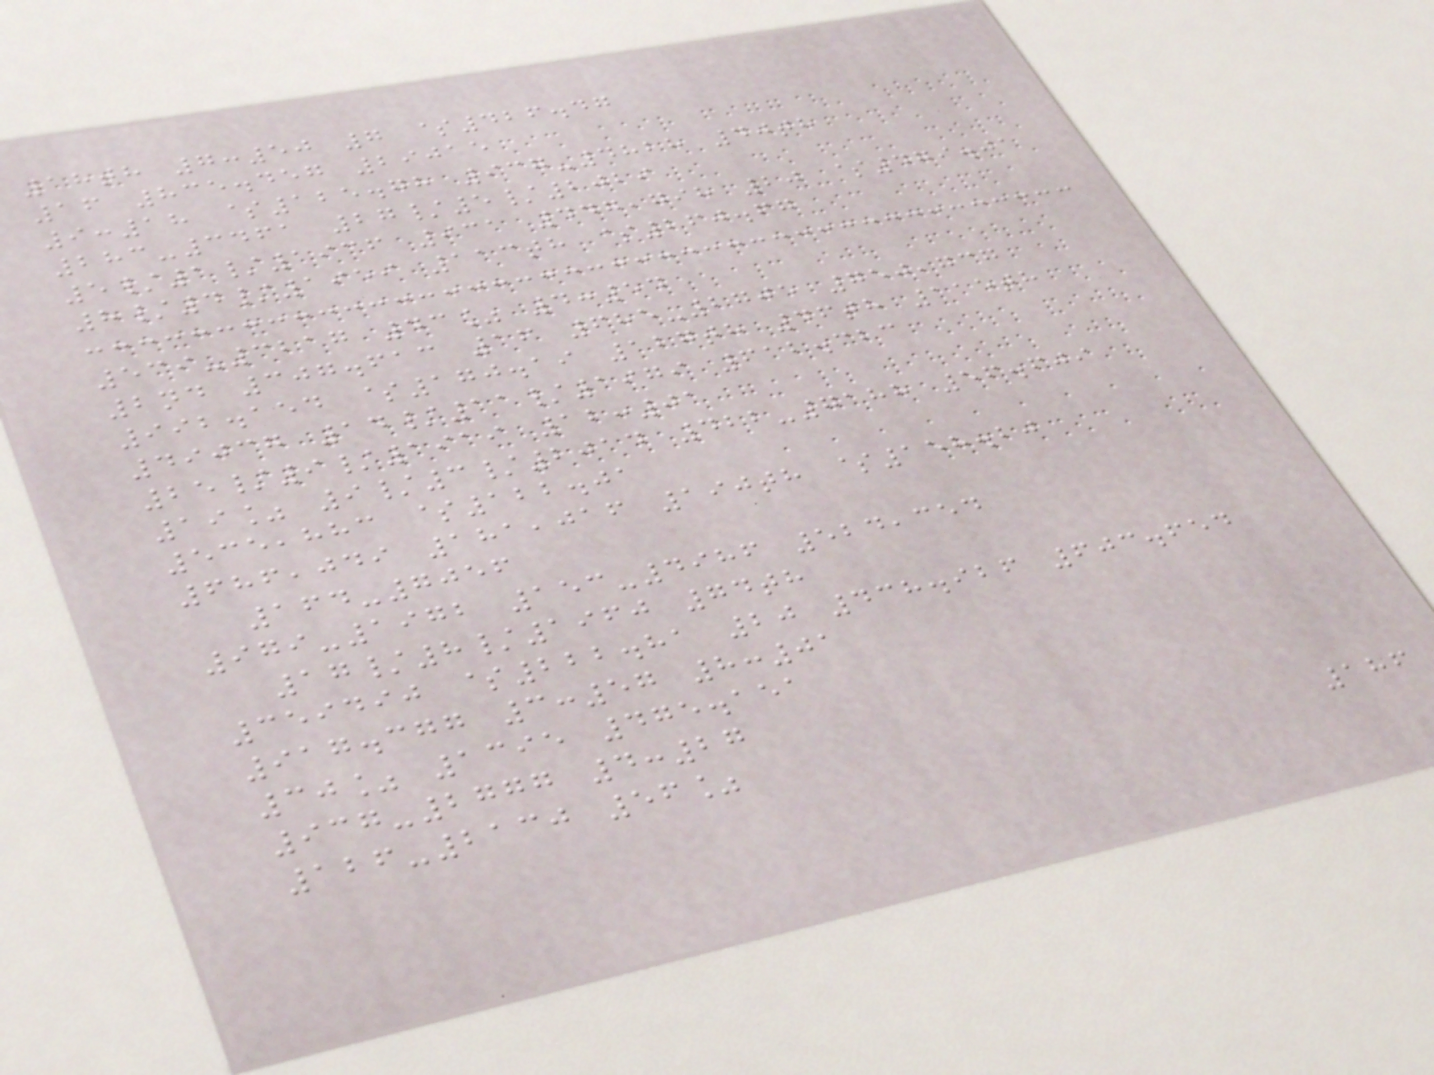18th 7:50 7 $426.47
16 835.457 29015
9:18 $125.78 937-4828 40th
283-3461 27/5/2029
5/1/1936 931 447,798 20 $479.01
8/4/1959 113th $260.67
539-3217 43% 4:54
2nd 307.613 16 685-2705 750,737
992.154 $170.19 127th 46th 115th
49037 14/11/1979 612.323
25/9/1919 12:01
19% 9/3/2014 422-7188 56.609
535,883 $122.01
686,049 181,016 190th $158.20
164-7056
979-1972 153-4986 524,354
17/8/1960 74th
359490 $222.81 20 438.926 603.654
917.377 3:57 8:01
30% 1395 475.151
937-2777 4:27
126-2130 56%
186
